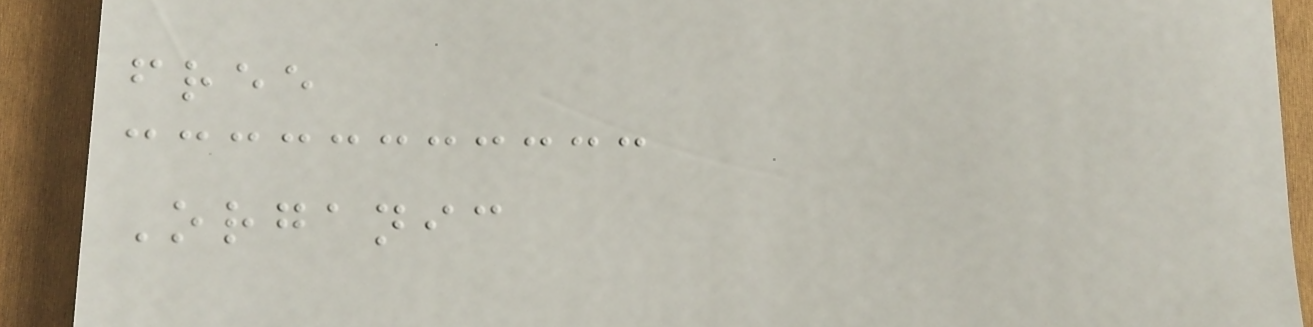free
Organic
